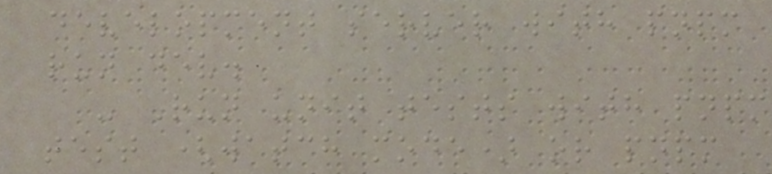development server with pnpm
run dev.
- Run unit tests with pnpm
test (watch mode) or pnpm
